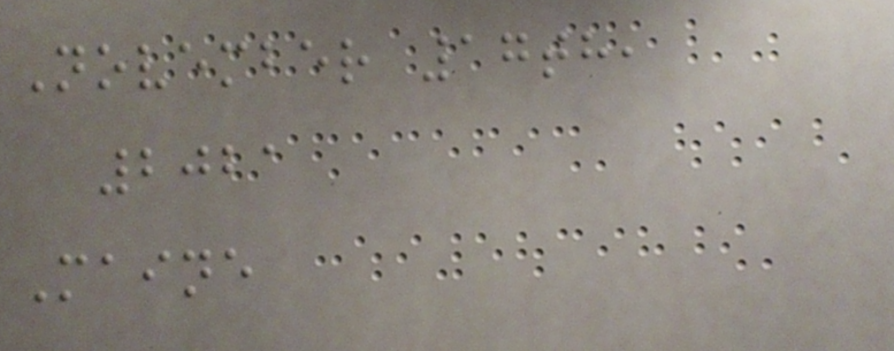November 17th,
2021
Maine
